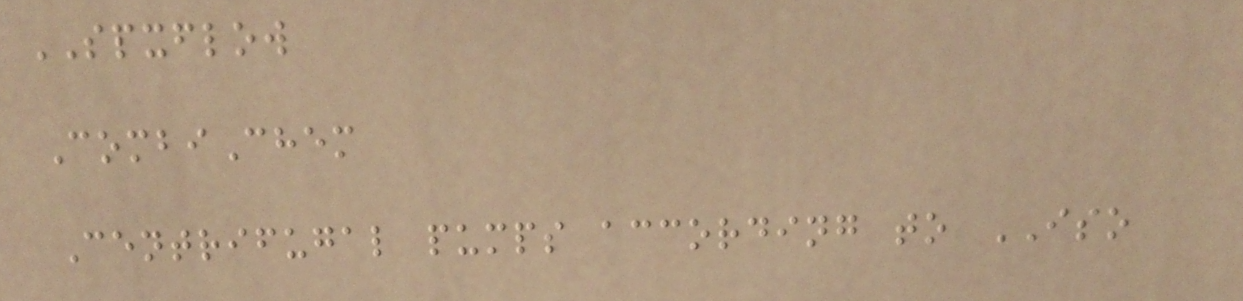SPXFLOW
CombiChem
Centrifugal pumps according to ISO
